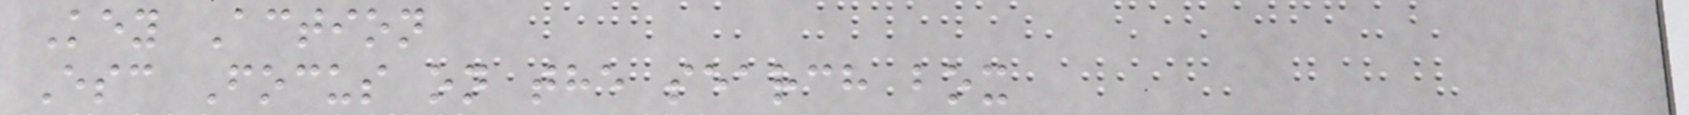Key Action
Esc Focus on the search box
